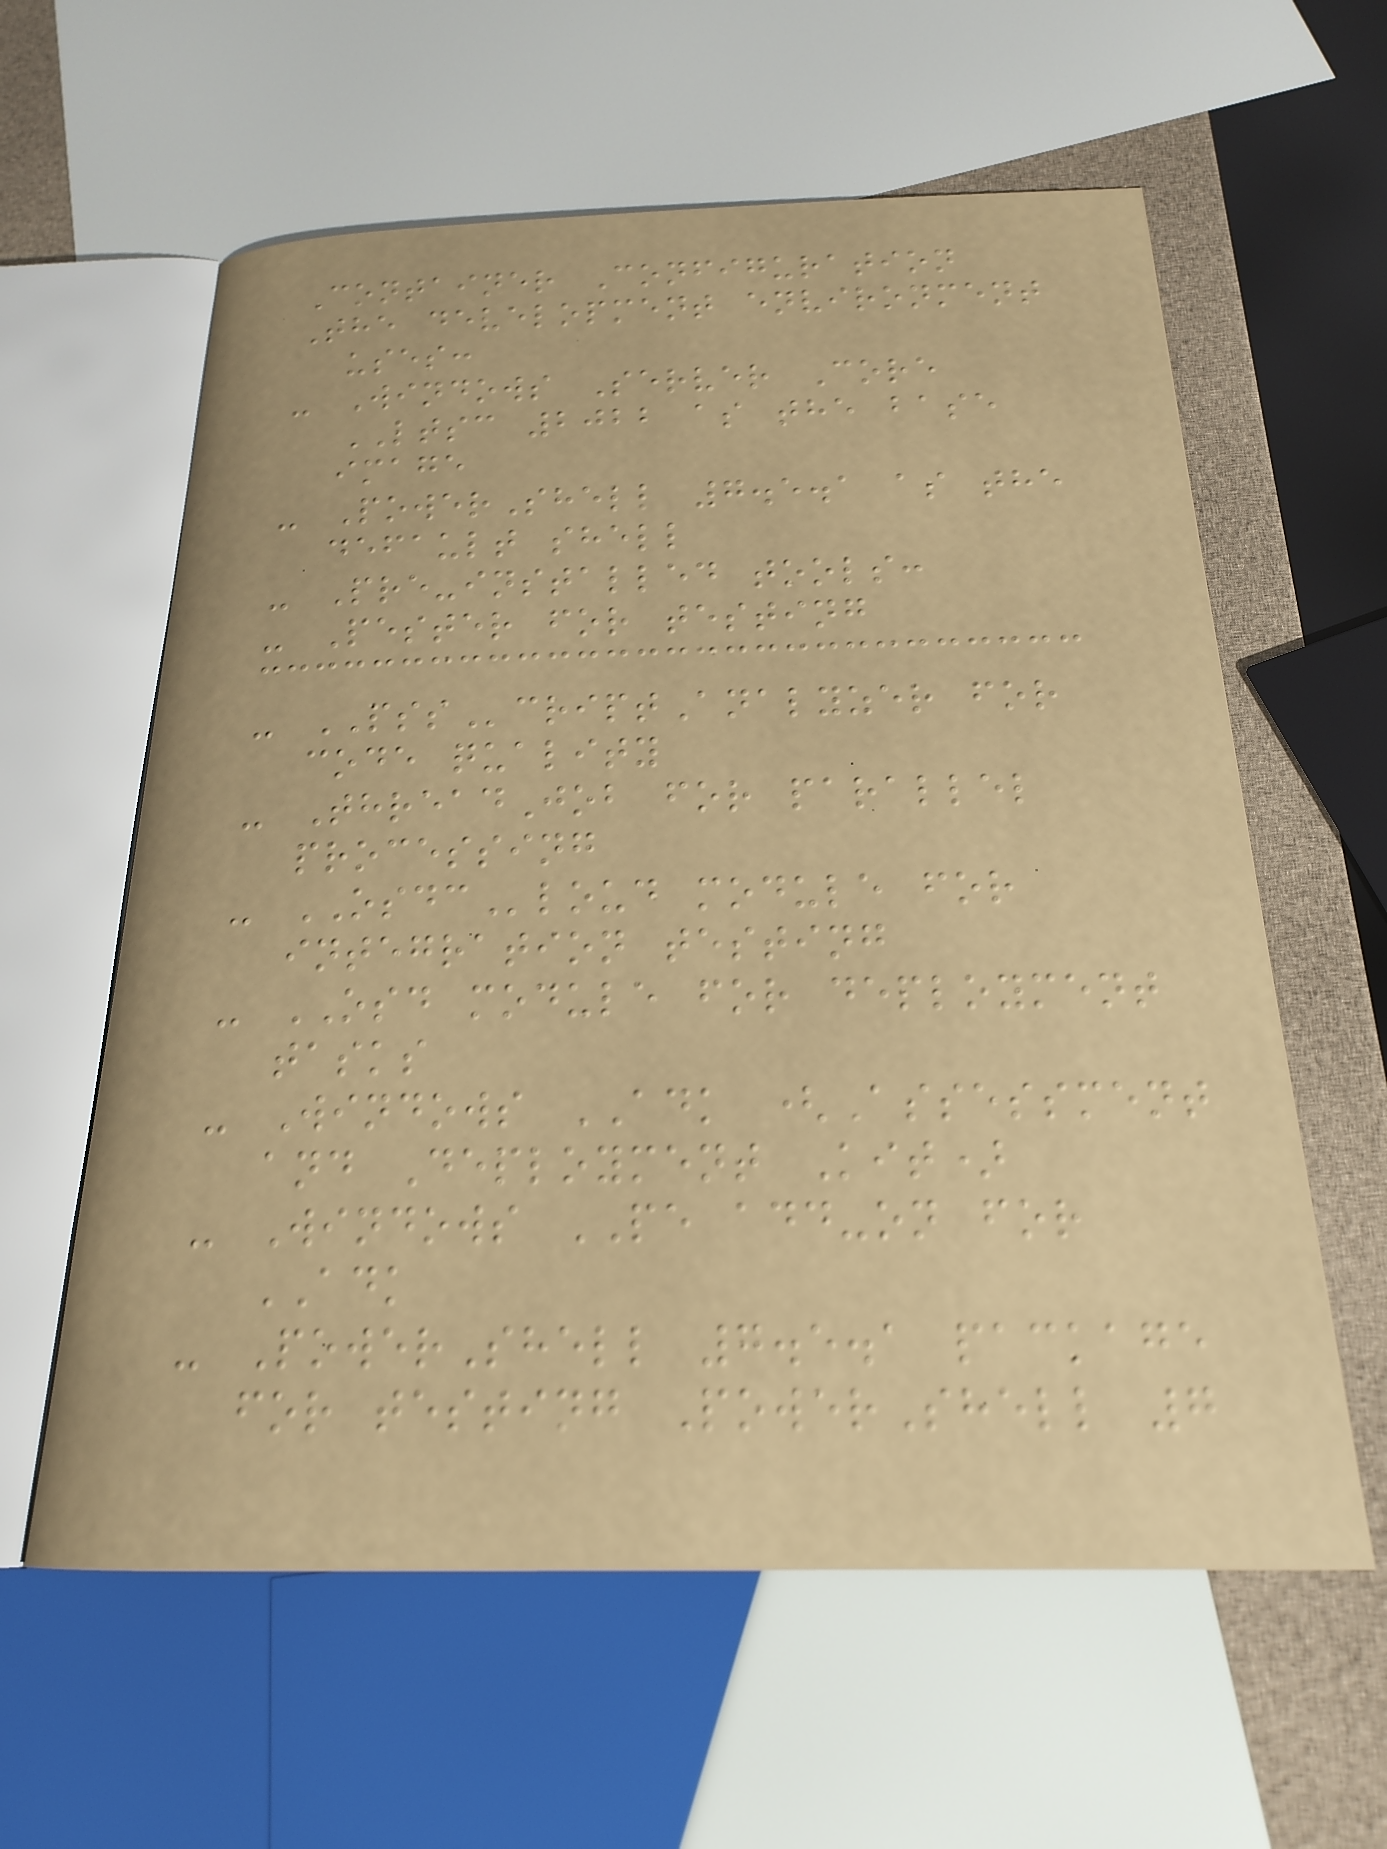Container Configuration
The development environment
uses:
- Windows Server Core
LTSC 2022 as the base
image
- PowerShell 7.5.1 as the
default shell
- Pre-installed tools:
- Pester for testing
- PSScriptAnalyzer for
code quality
- ThreadJob for parallel
processing
- OSDCloud module for
integration testing
- OSD module for deployment
tasks
- Windows ADK (Assessment
and Deployment Kit)
- Windows PE add-on for
ADK
- PowerShell 7.5.1 package
for testing PowerShell 7
